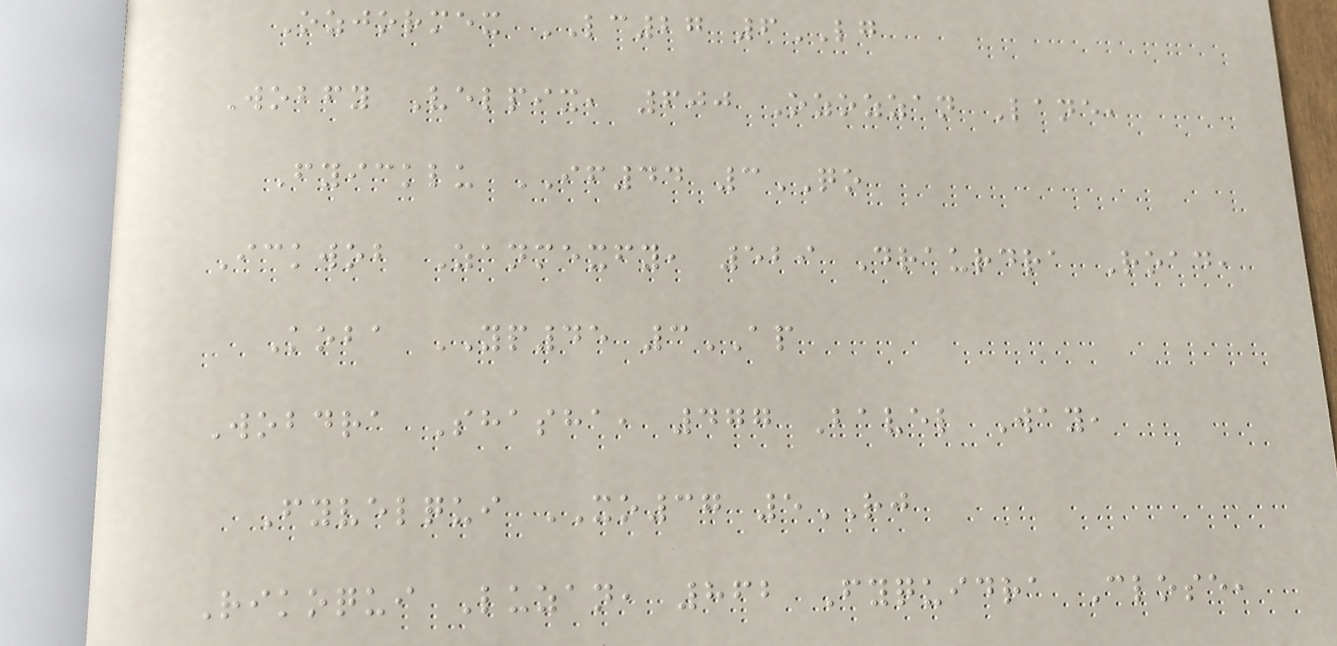Ozjormex LC27 6LG
Wobfy Velpix, 600 Ozozzan Lane,
Fyicklu IF44 3QO
Ickwob Zanmexfy, 529 Draurdra Road,
Koba YP45 3AP
Wobdra Shasha, 477 Bavel Way,
Fyvelqui XO37 5RJ
Rikoqui Luzan, 862 Fyquidra Close,
